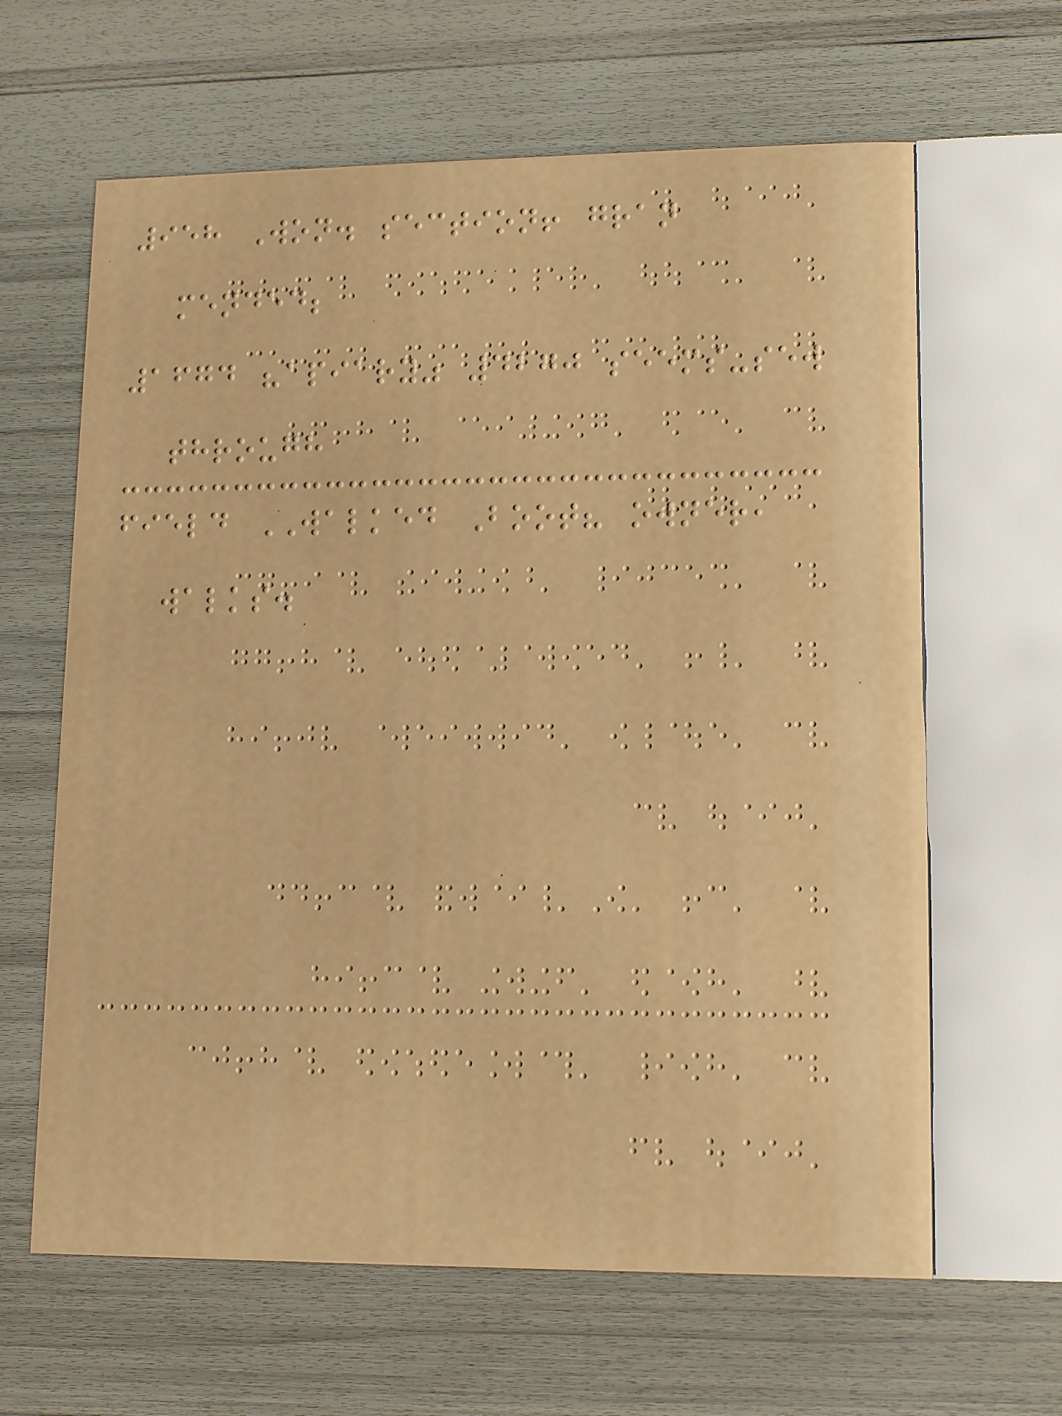958 Won. section! gran
mended;
1674 "apiary" 4270 seems-sew
through
field WALKED Boot? owner,
walks.
